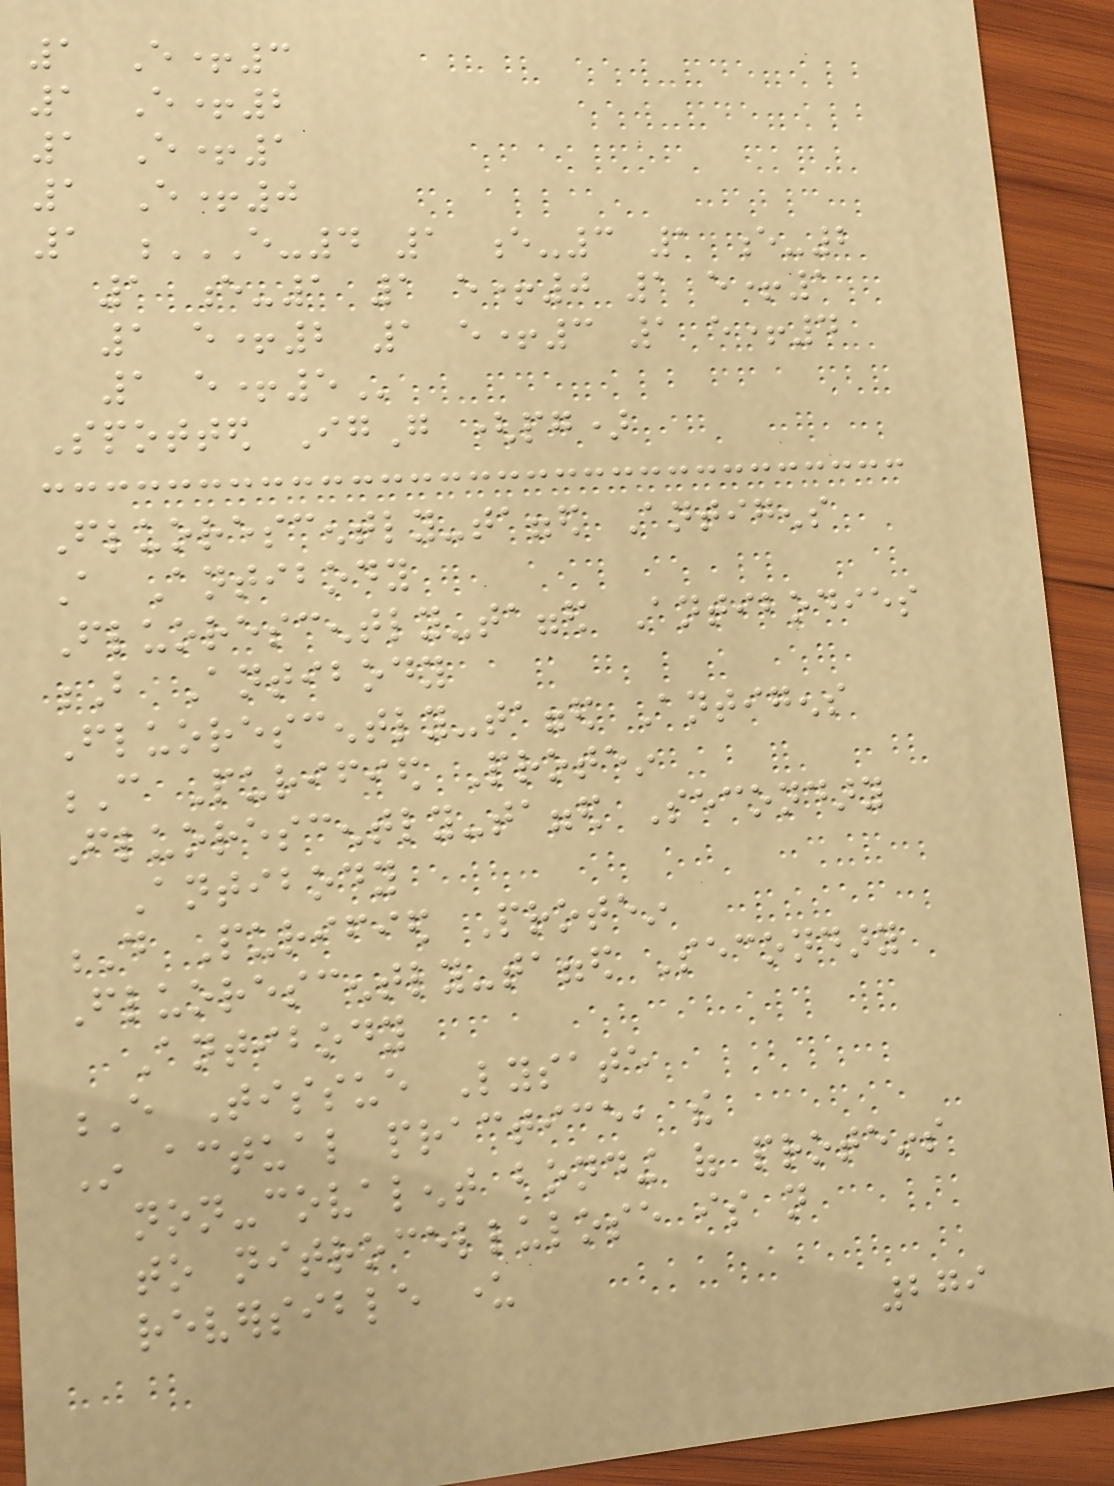1 E+3
1 E+2
1 E+1
1 E+0
1 E-4 1 E-3 1 E-2
1 E-1 1 E+0 1 E+1
1 E+2 1 E+3 1 E+4
1 E+5
Spotted IgG (pg)
Fluorescently-tagged Antigens
A Antibody
Fluorescently-tagged Antibodies
B Antibody
Fluorescently-tagged Antigens
C Purified Protein
Fluorescently-tagged Secondary
Antibody
D Purified Protein
Fluorescently-tagged Secondary
Antibody
E Tissue Lysate
In actual practice, the
non-covalent bonding of proteins
to nitrocellulose is not
reversible under
279
